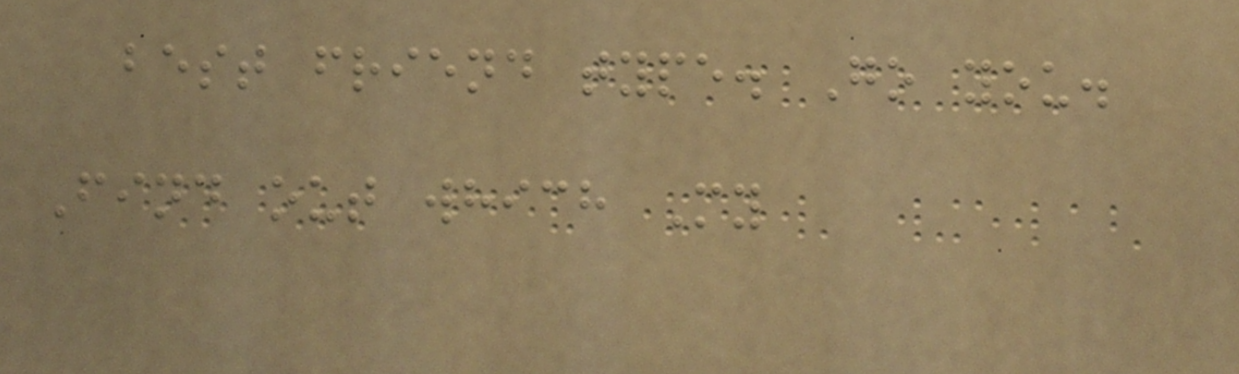best friend type. Go you.
Find out which My
